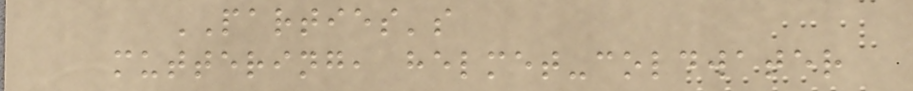PARTIES's
muttering, helmet-coldwater
